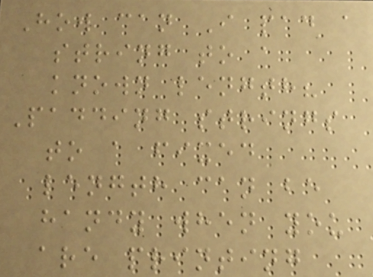How can I pad a
string to a
known length?
Padding strings
to a fixed
length can be
handy when you
are printing
